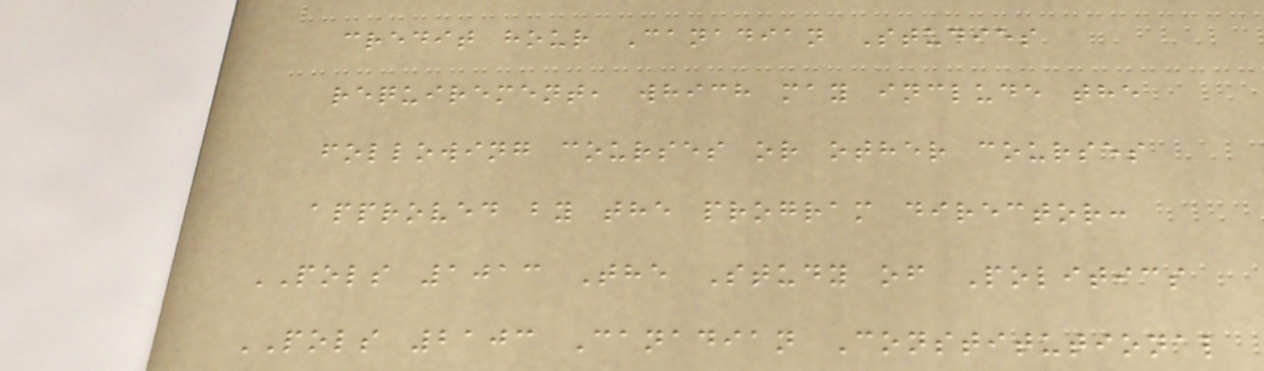credit hour Canadian Studies
requirement, which may include the
following courses or other courses
approved by the program director:
POLS 1013 The Study of Politics
POLS 2103 Canadian Constitutional
